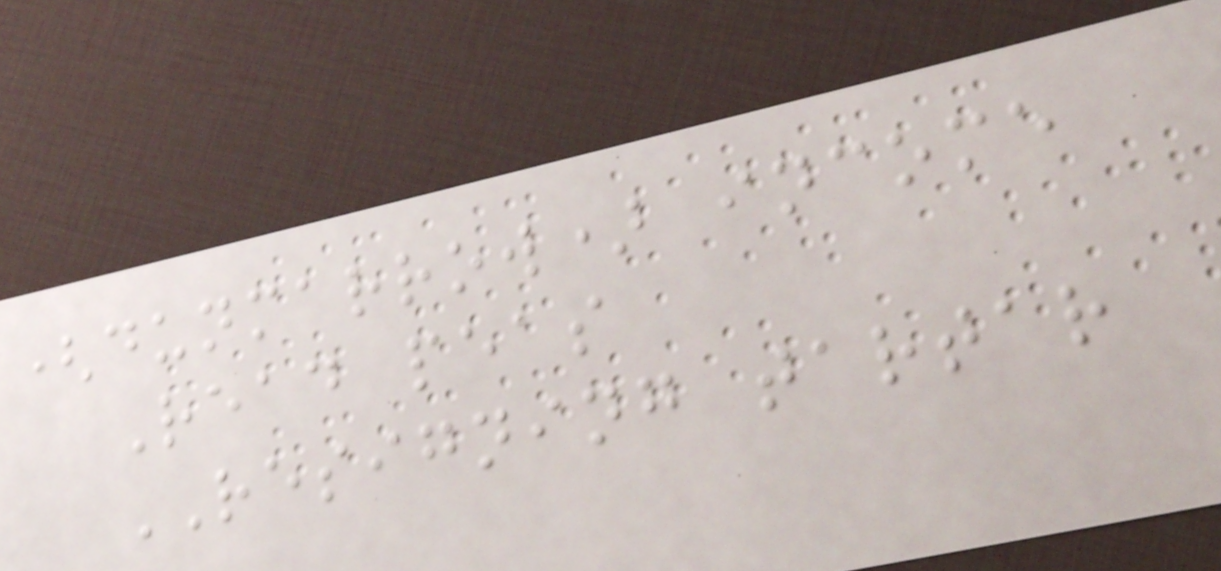(dunmarrow) income
Read peas
RESIGNING tartar
